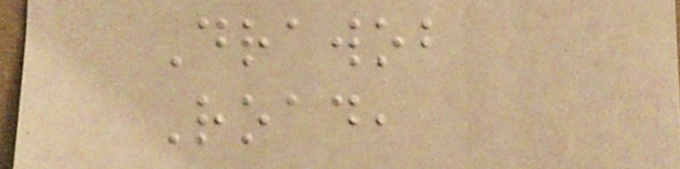Drawob
Road,
